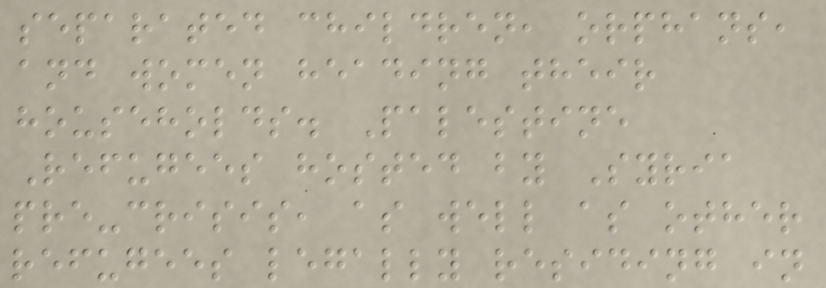separated children, orphans,
and women heading their
households. Palestine
Refugees hosted by Syria
pre-crisis, as well as other
refugees legally residing in
